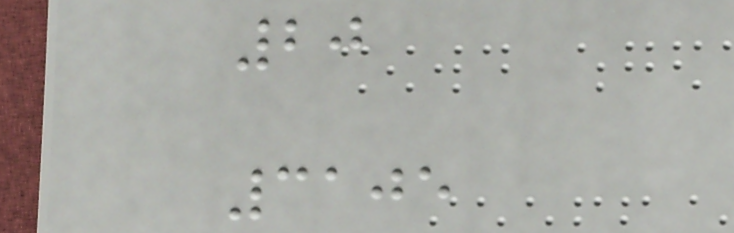20
3105
